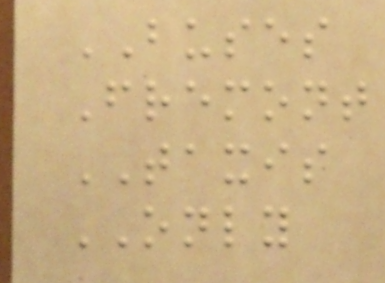BUSES
Fremont
TAXIS
ONLY
